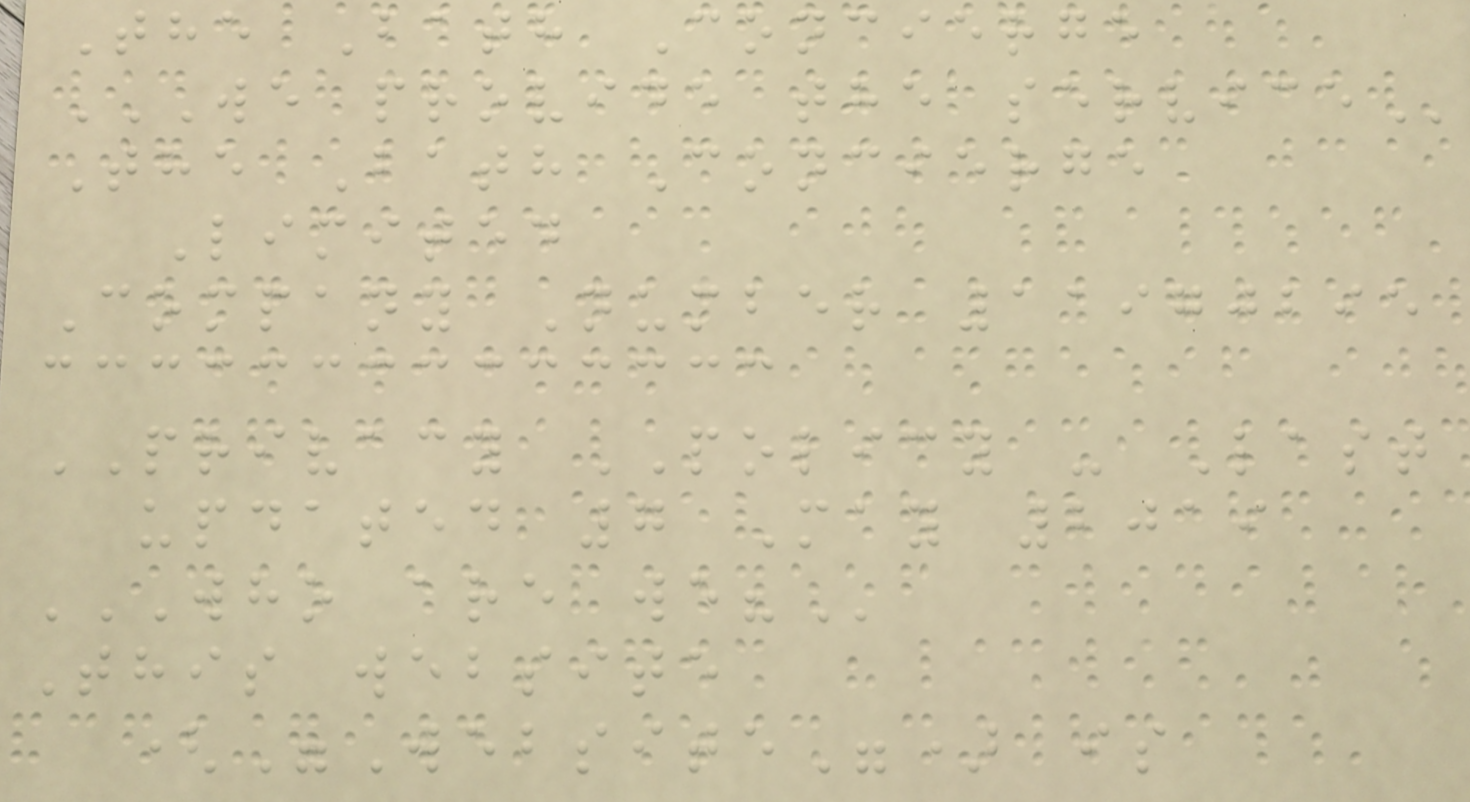The Bath Concierge
WE PROVIDE THE SERVICE
The Bath Concierge
Limited
Company Number 11970295
PRIVACY POLICY - Last
updated 7 May 2019
WHO ARE WE?
This website
("Website") is
